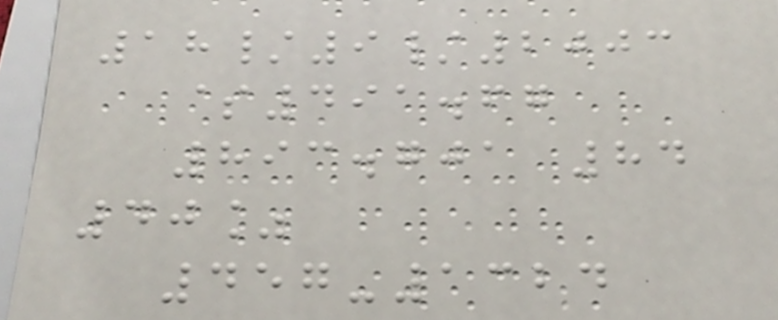18/9/2003
$491.67
893.701 84
40%
457-1324
